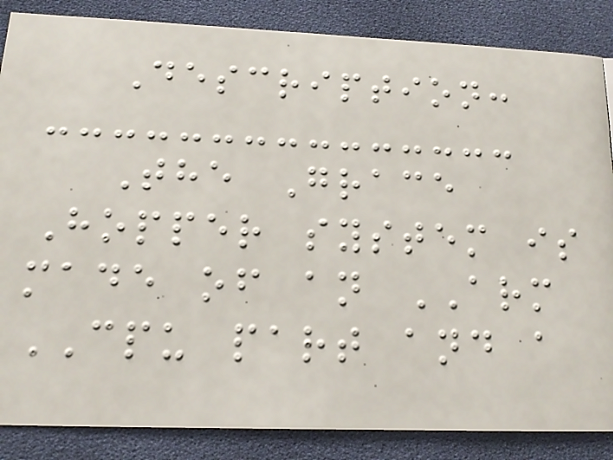Description:
The Grace
Hopper system is
made of an ARM
CPU part and a
